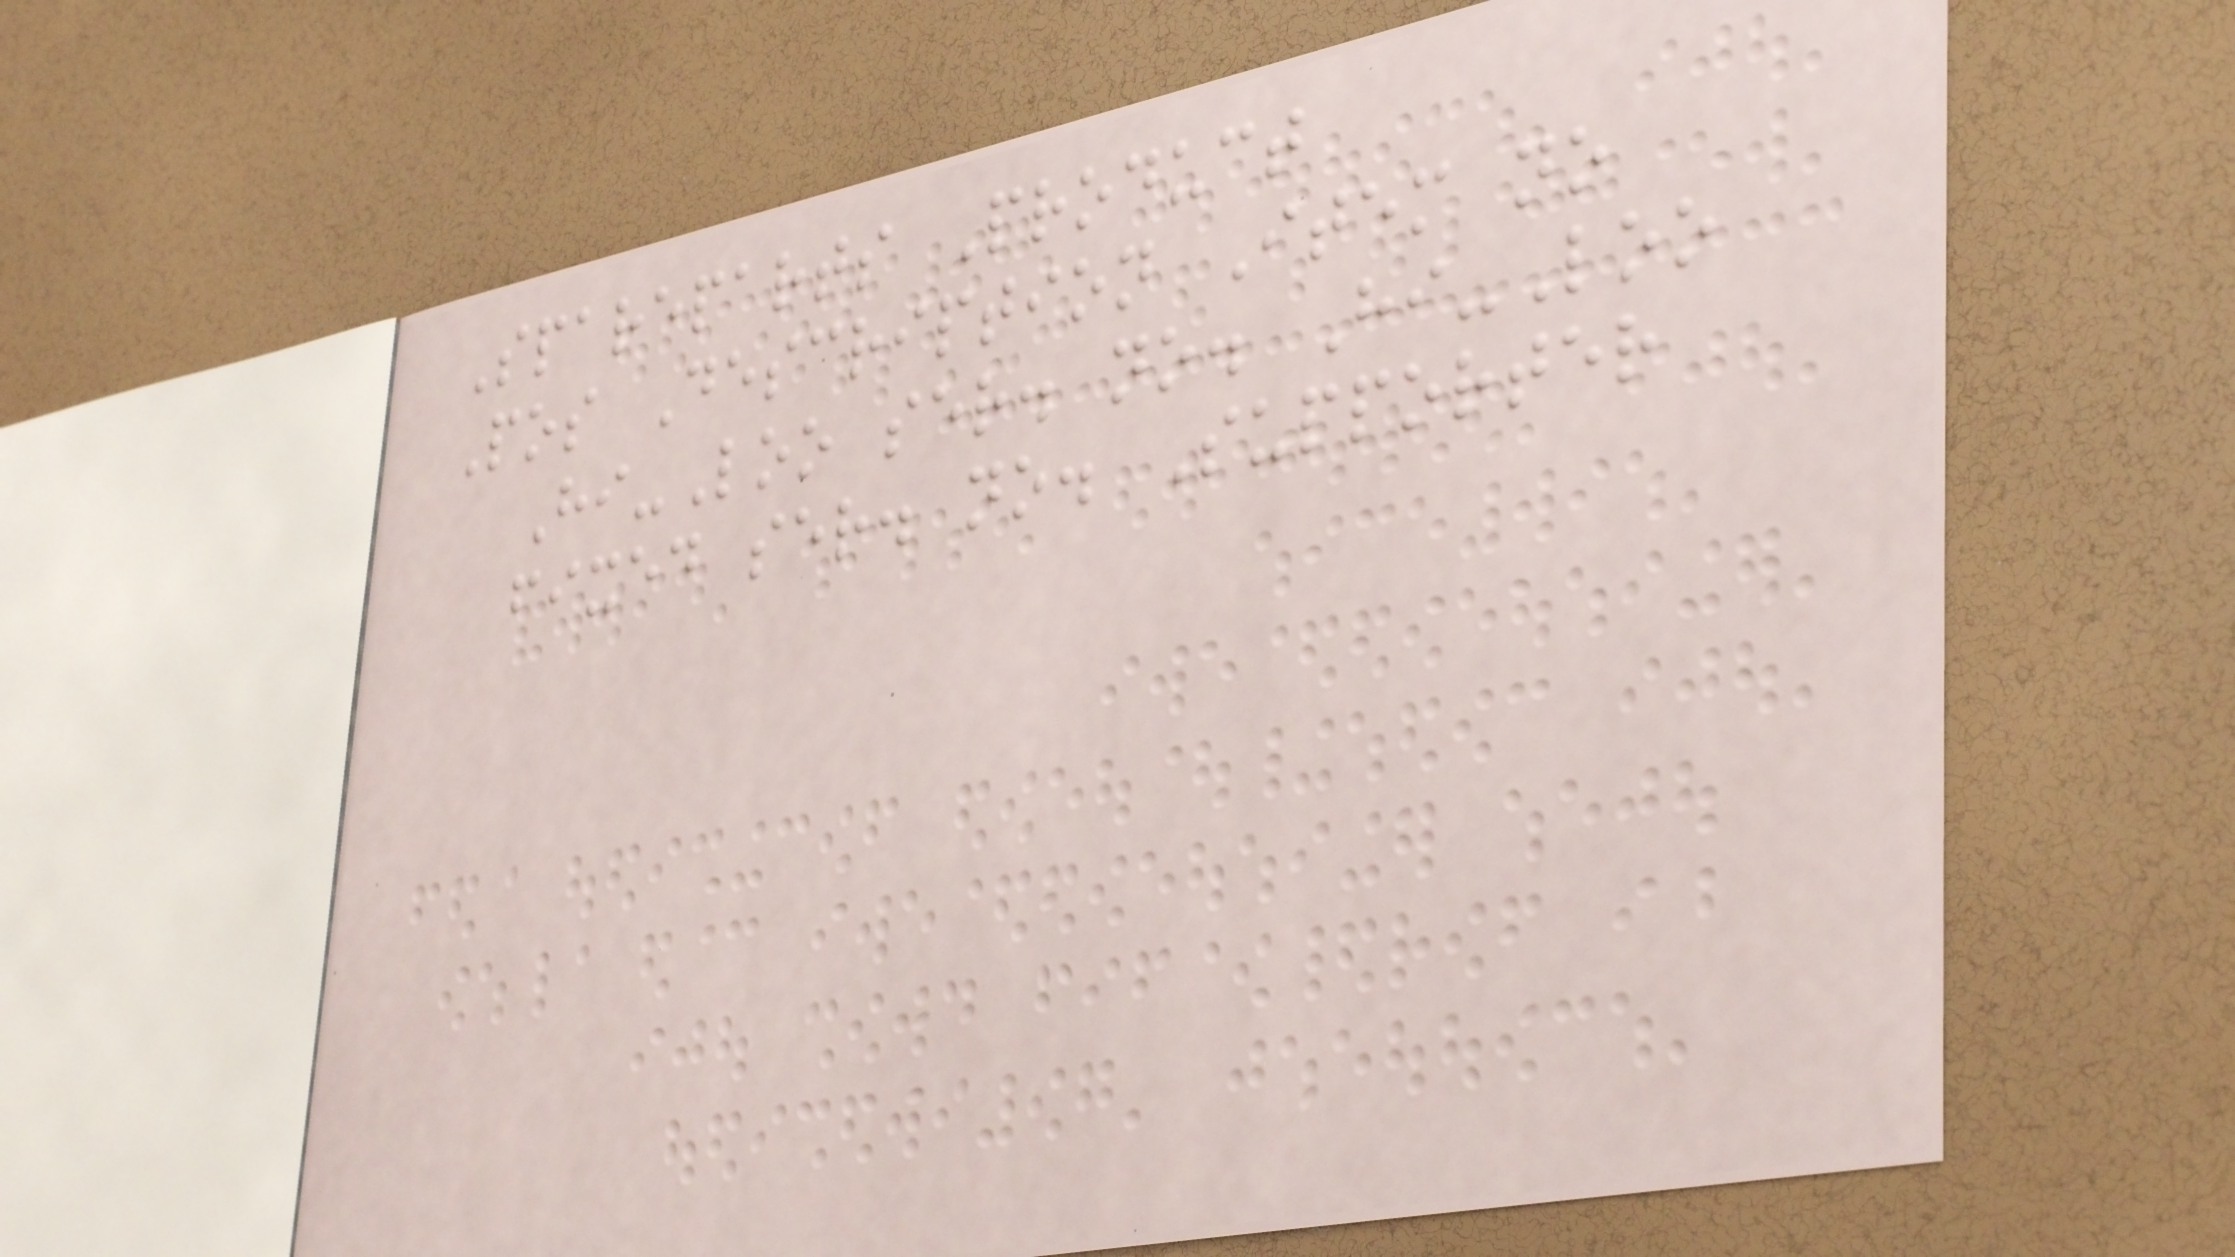Spareparts Product
Pos Description Item no
Hi-Loo ser. no. Hi-Loo
fixed ser. no. Supporter
